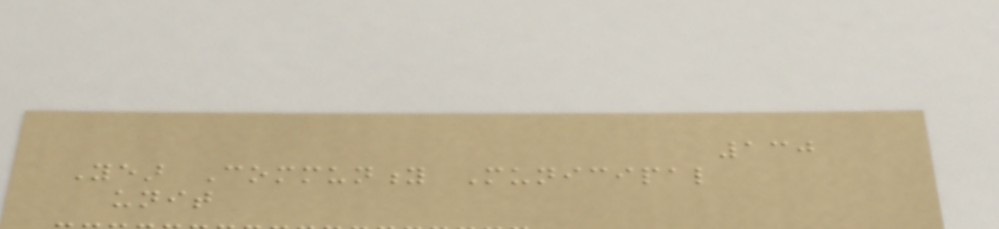130
Year Community Municipal
unit
